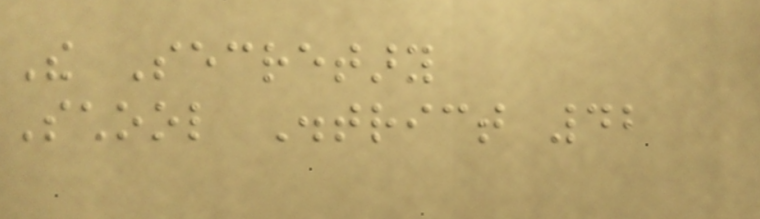The Secretary
School District 42
